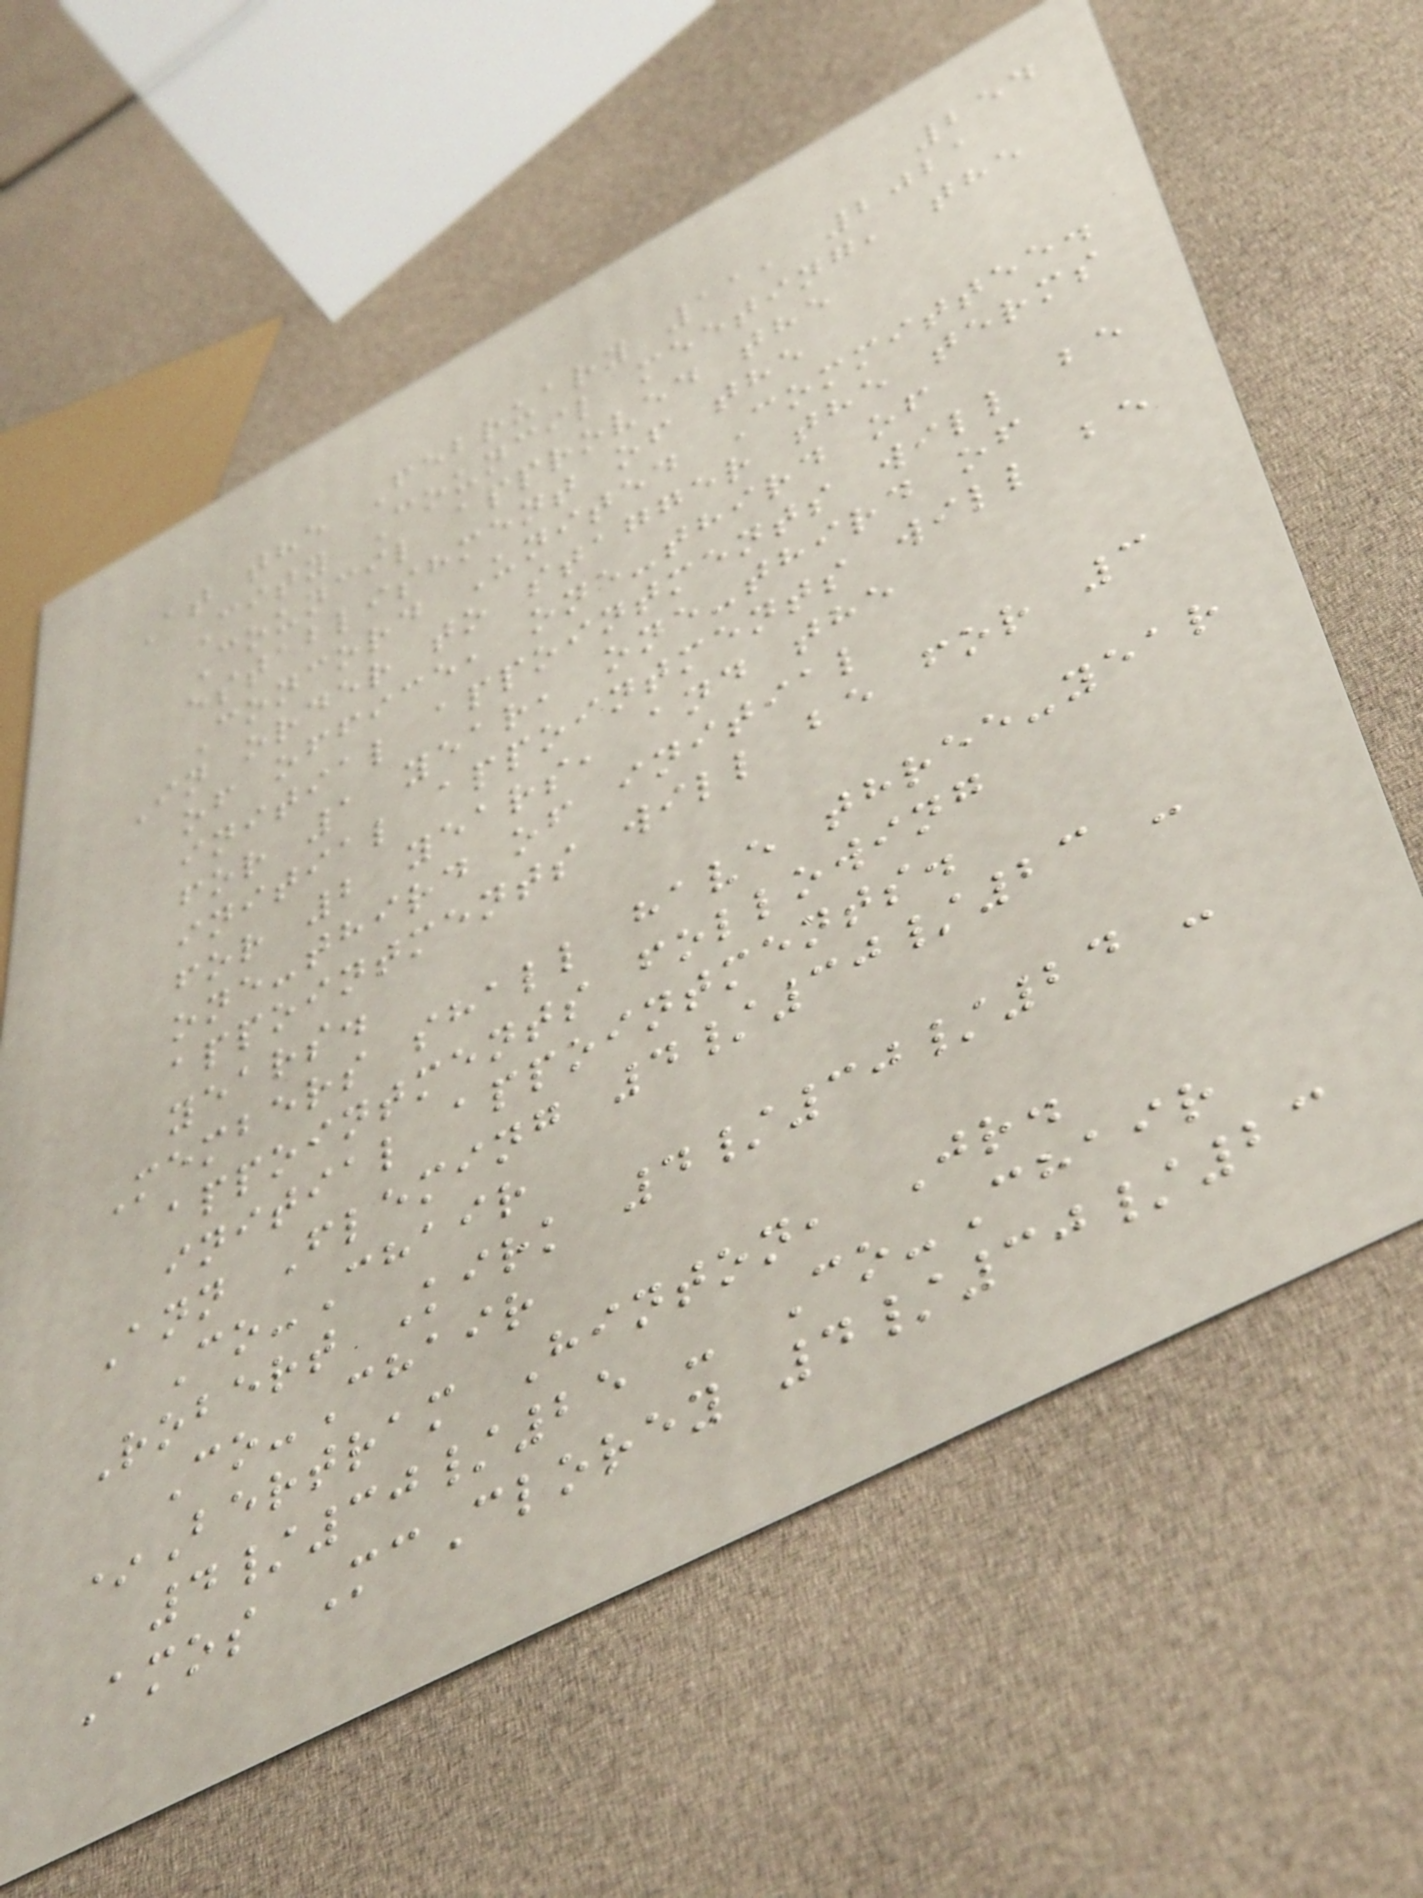254
At the February 11, 2021
City Council meeting, the
Council approved the
establishment of the
Concord United Committee.
In order to stagger the terms
of office, one-third of
initial appointments will be
for 1 year, one-third of
initial appointments will be
for 2 years, and the
one-third of initial
appointments will be for 3
years.
Members shall have three-year
appointments following
initial appointments.
Ann Fleming 4/30/23 -
Co-Chair
Robert Kirk 4/30/24 -
Co-Chair
*Bertram Hinton, Jr.
4/30/25 - Co-Chair
Amos McClorey 4/30/23
